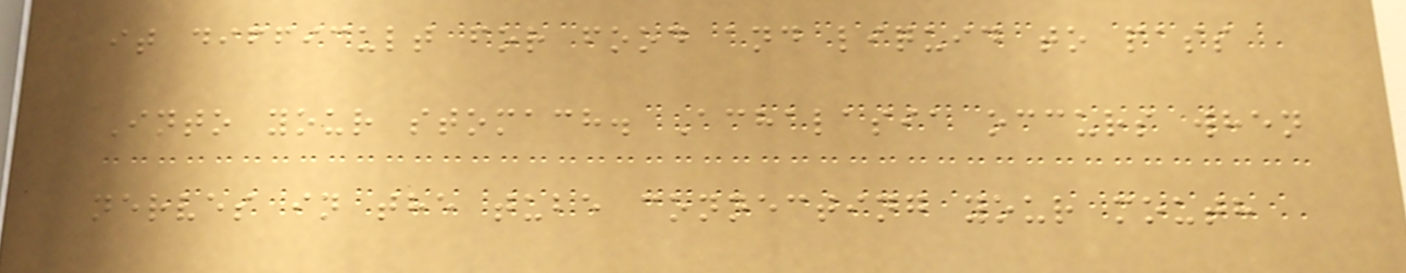it difficult for food and liquid to pass
Into your stomach. Achalasia occurs when
nerves in the tube connecting your mouth
